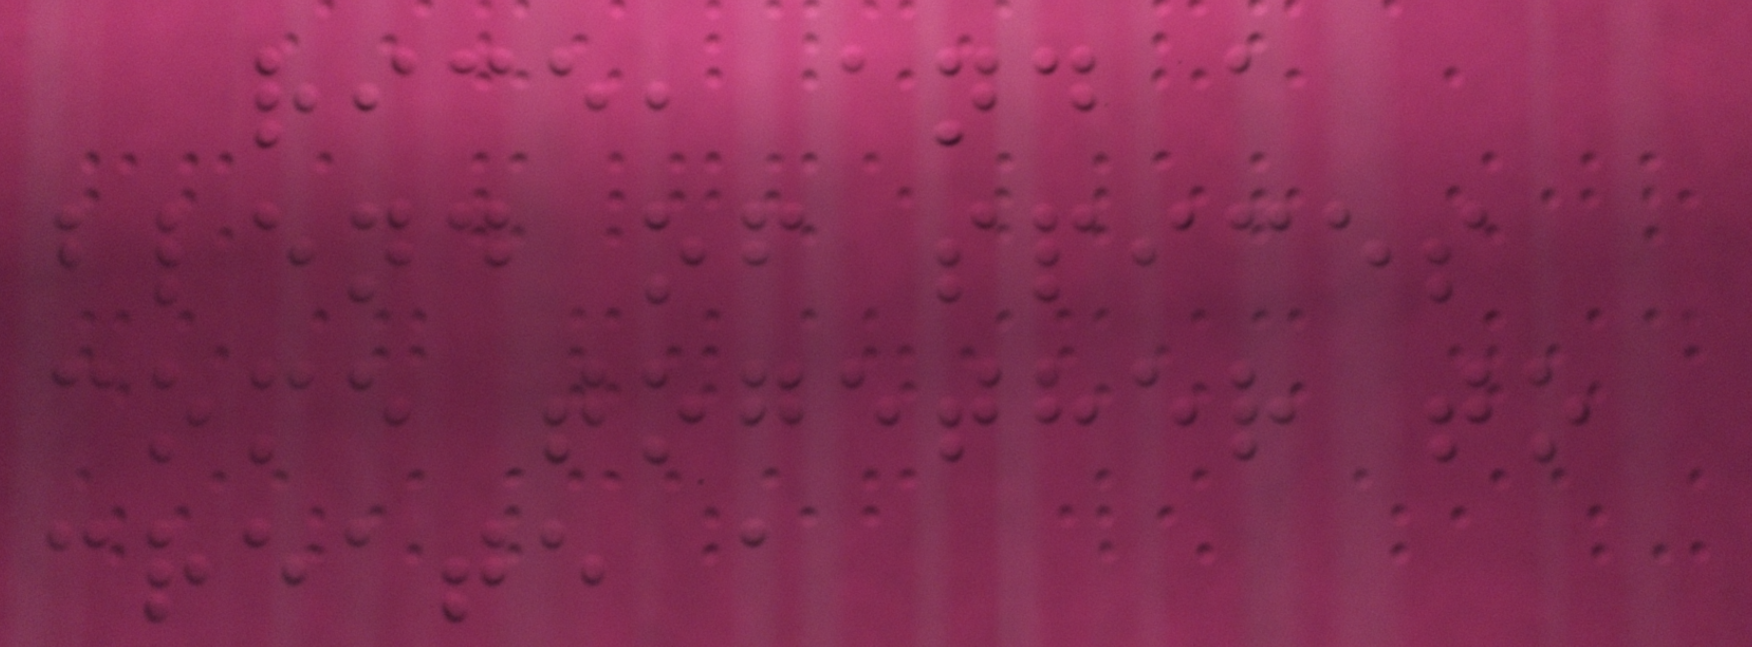rice, and a
blend of spices
come together to
create a
